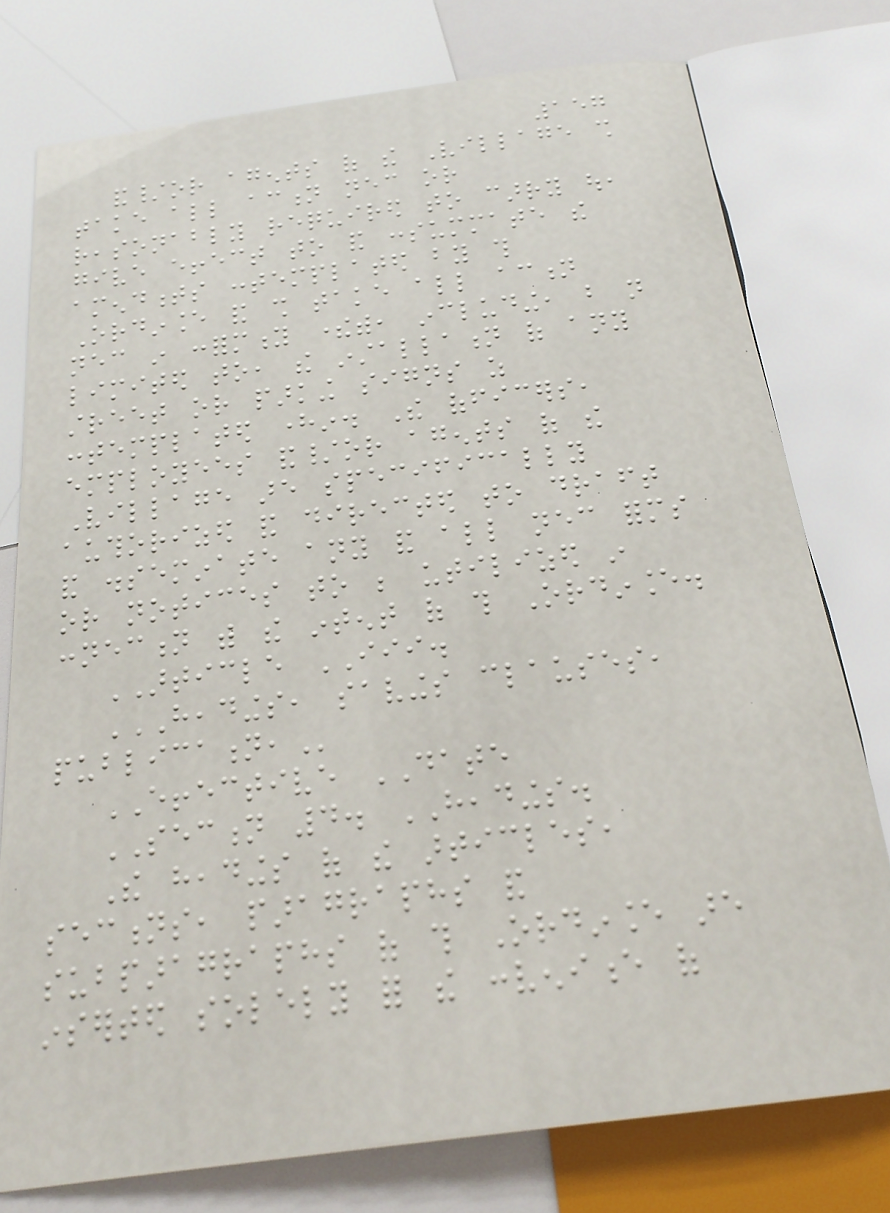157
and/or agents of the Village shall
take all action necessary or
reasonably required to carry out,
give effect to and consummate the
amendments contemplated by this
Ordinance and shall take all action
necessary in conformity therewith, including, but not
limited to, the installation of any
street or parking signs as
contemplated herein. The officers,
employees and/or agents of the
Village are specifically
authorized and directed to draft
and disseminate any and all necessary forms
or notices to be utilized in
connection with the intent of this Ordinance.
ARTICLE III.
HEADINGS, SAVINGS CLAUSES,
PUBLICATION,
EFFECTIVE DATE
SECTION 4. HEADINGS.
The headings of the articles,
sections, paragraphs and
subparagraphs of this Ordinance are
inserted solely for the convenience of
